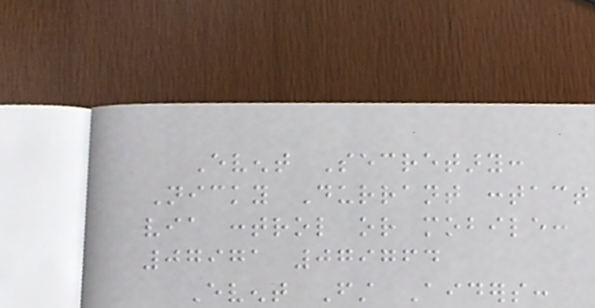Event Secretary:
Nicky Durrant contact
via control or mobile:
07971 079764
Event First Aiders:
